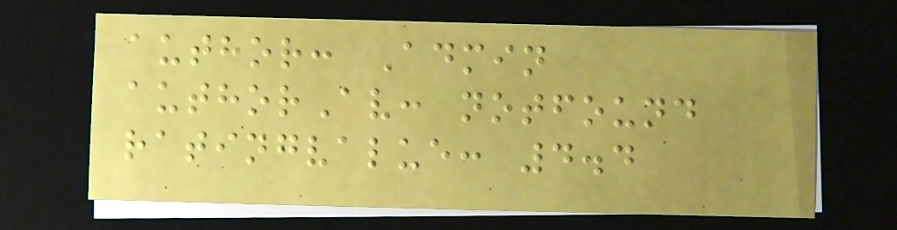author: Admin
authorAv: notfound
ratingvalue: 4.4
